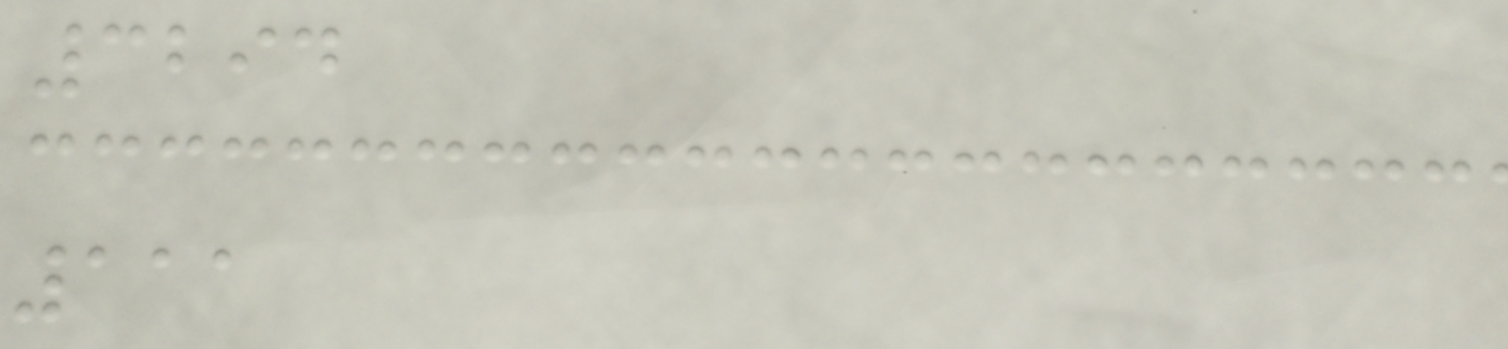3294
111
